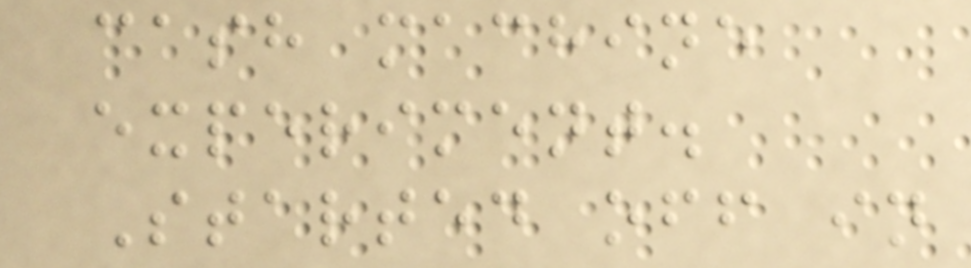cash machine
experiment.
Started off in
